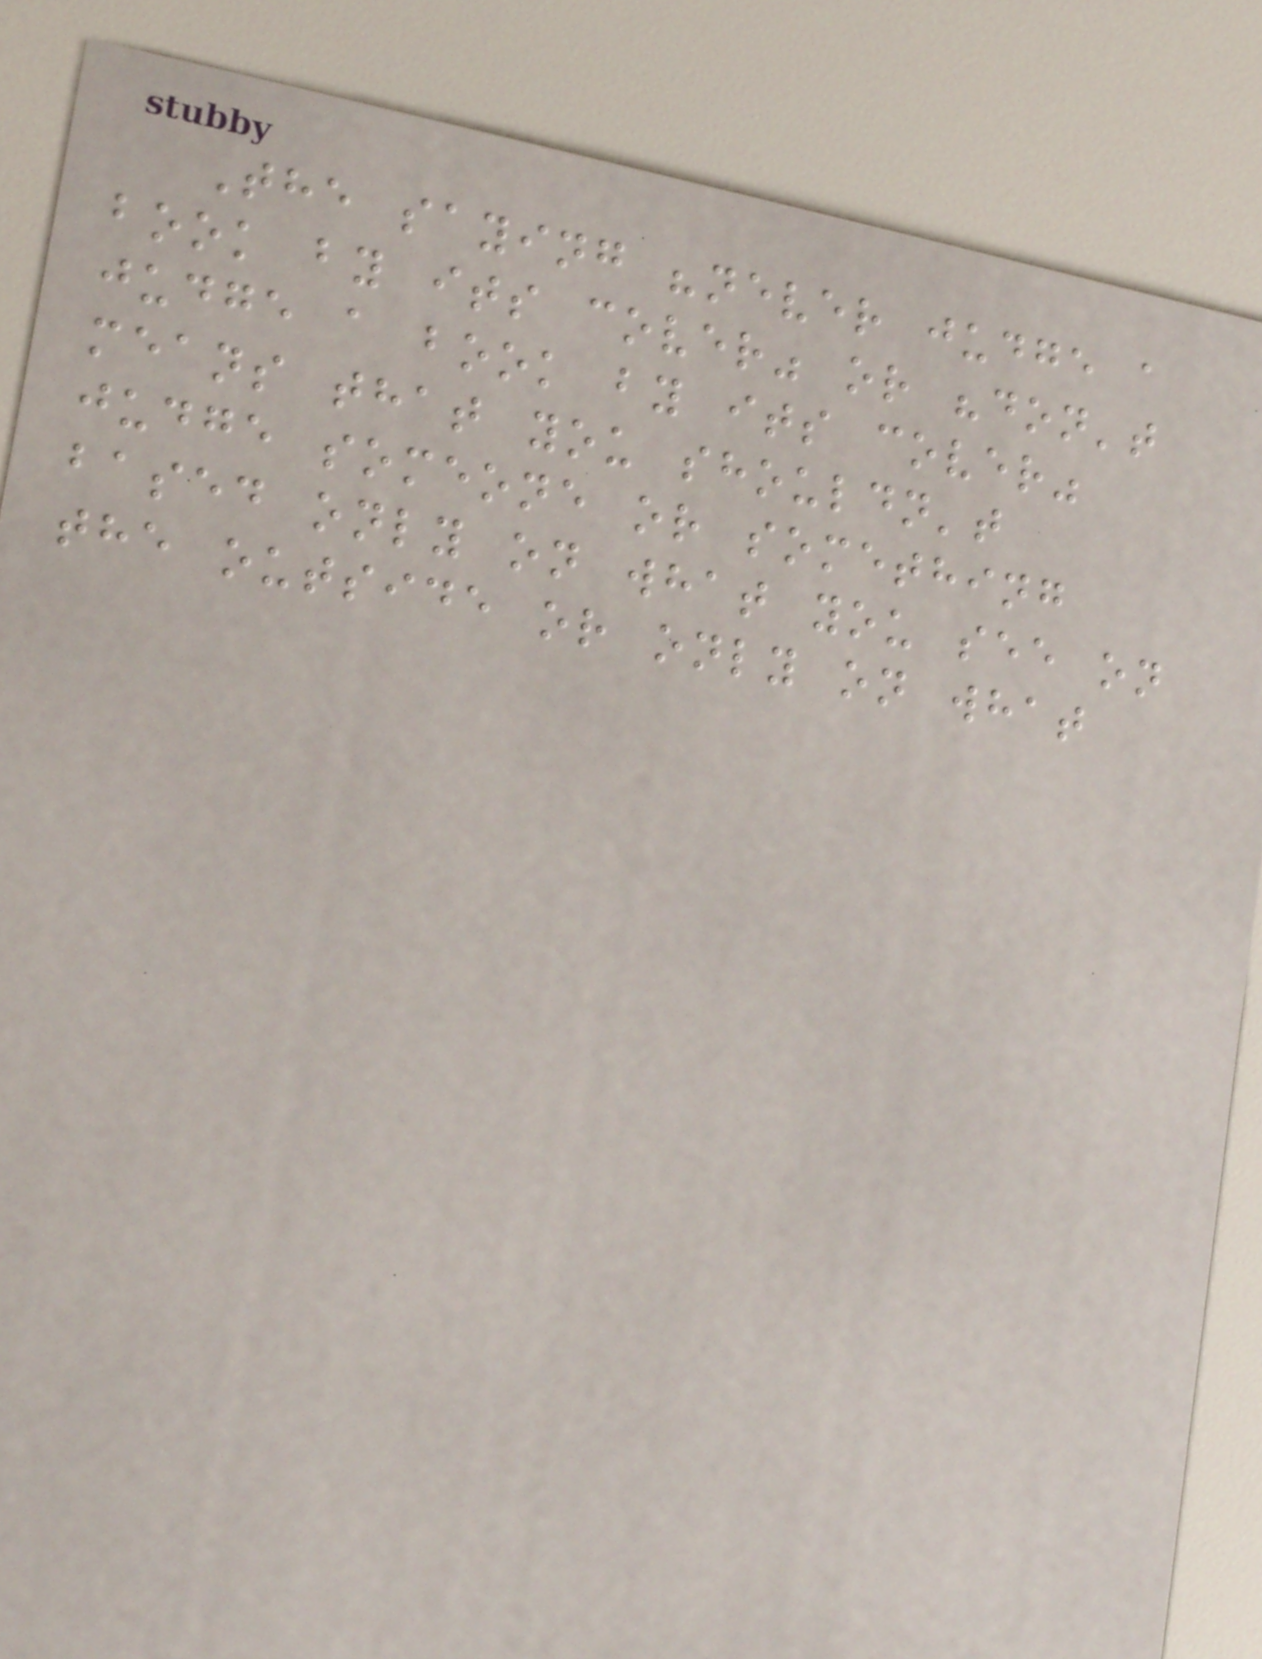The saying "never judge a
book by its cover" or "don't
judge a book by its cover"
means that you shouldn't
judge someone or something
based only on what you see on
the outside or only on what
